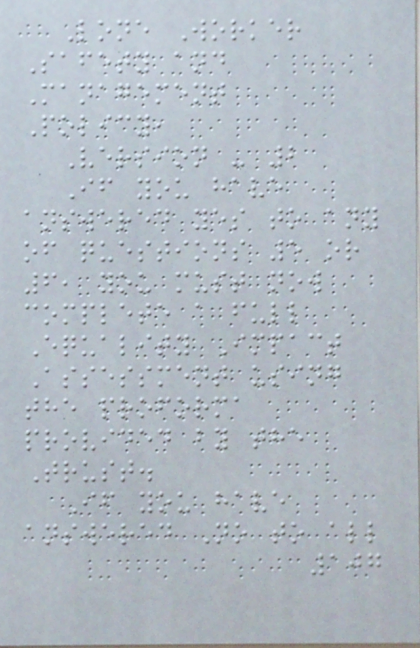Lone Worker
Safety and
Management
Policy,
Version - 2
If you have
answered yes to any
of questions 5 or
6, you must now
complete a full
Equality Impact
Assessment using
the proforma
provided by the
Trust.
If you have
answered No to all
107
